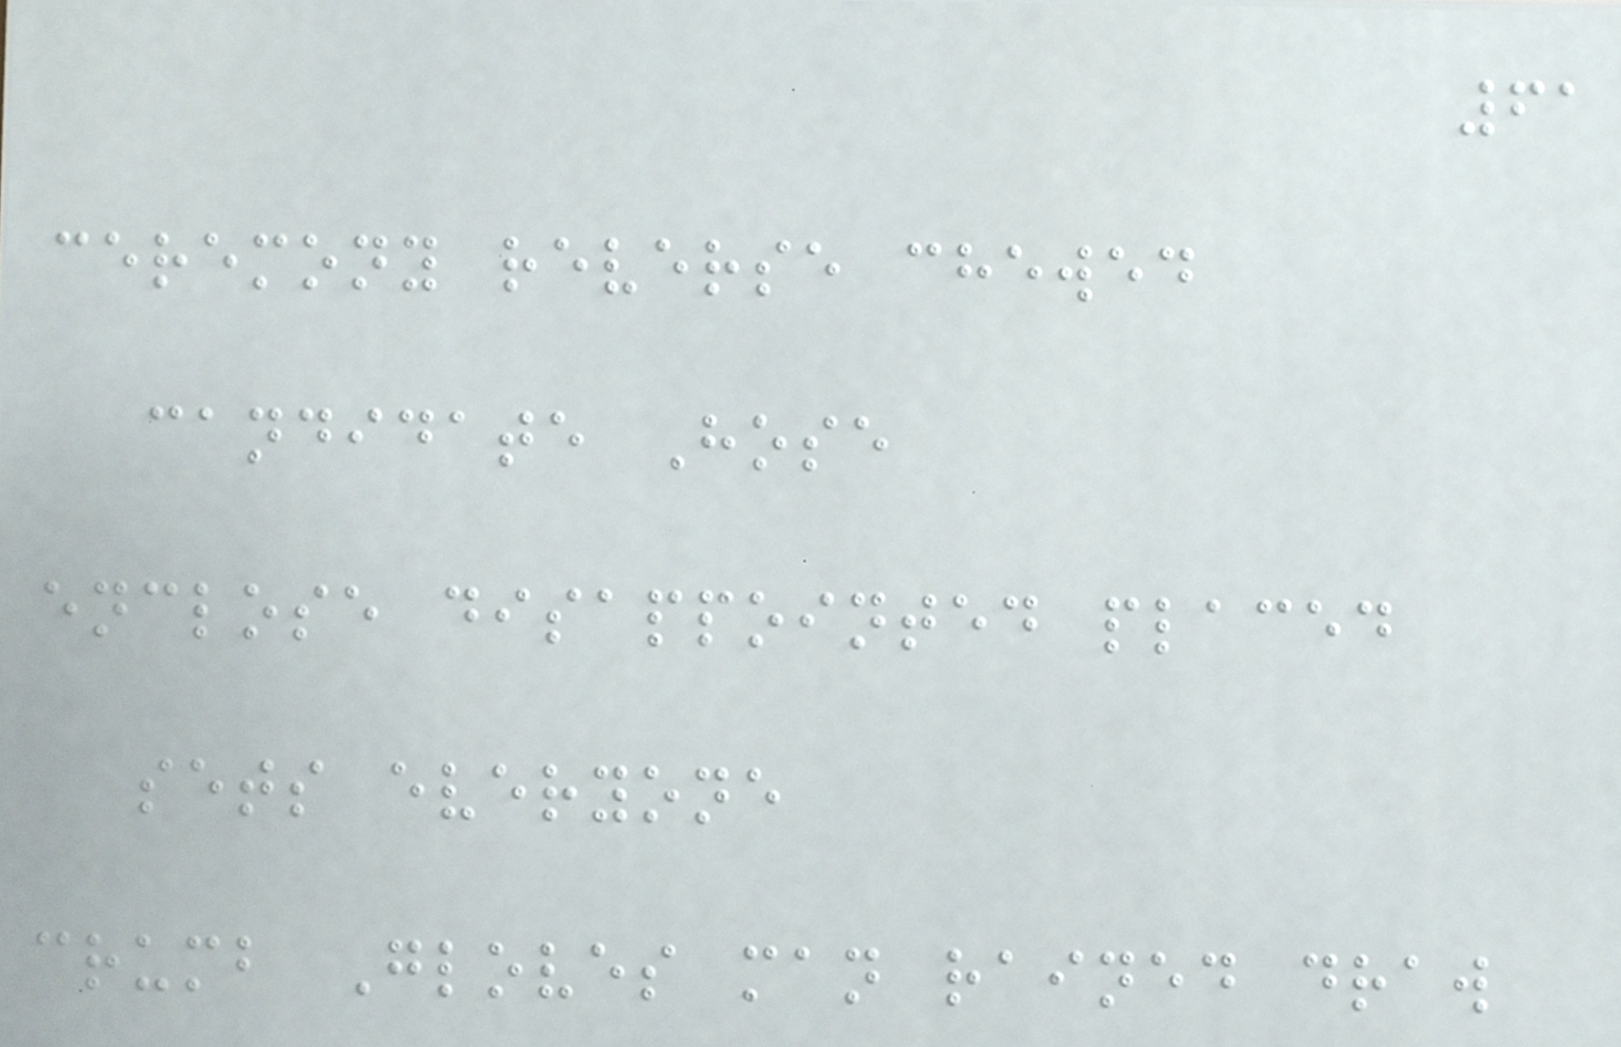61
ceremony reverse chewed
candidate Hose
enclose disappointed placed
sets everyone
crumb Gloves man rained draw
